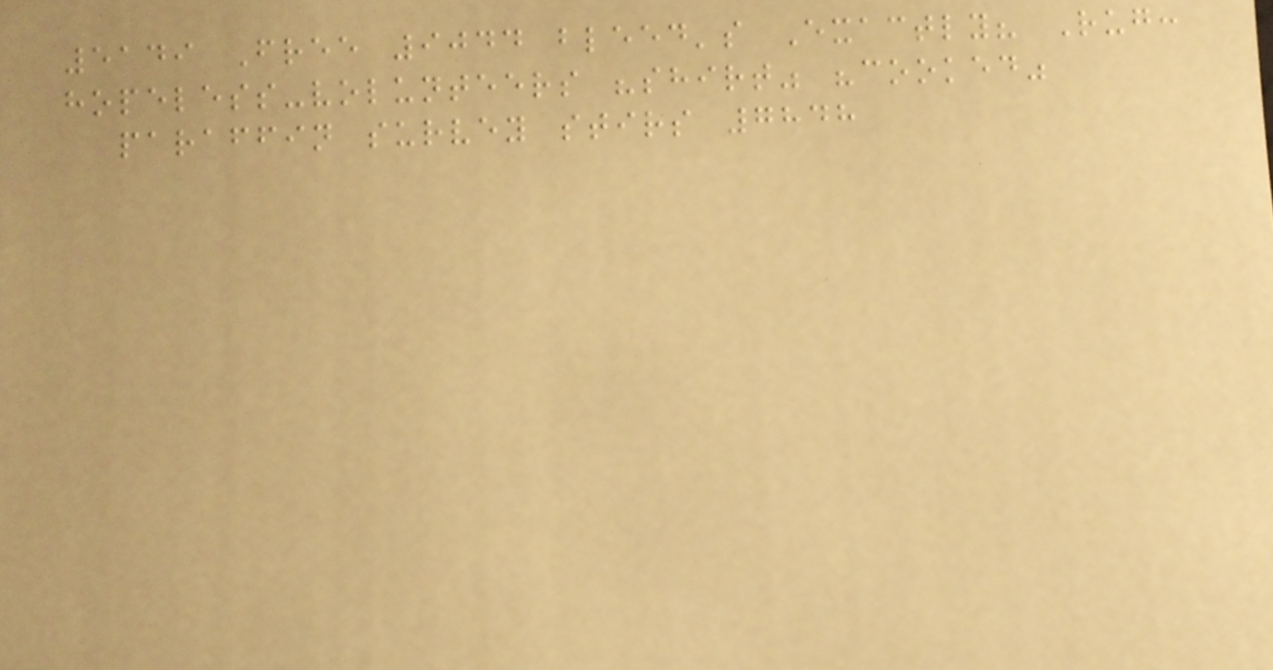5149 Free 9044 bleed's Exactly? Rug:
hopeless-volunteers "shirt" "cooked"
paraffin survey stirs 7848
